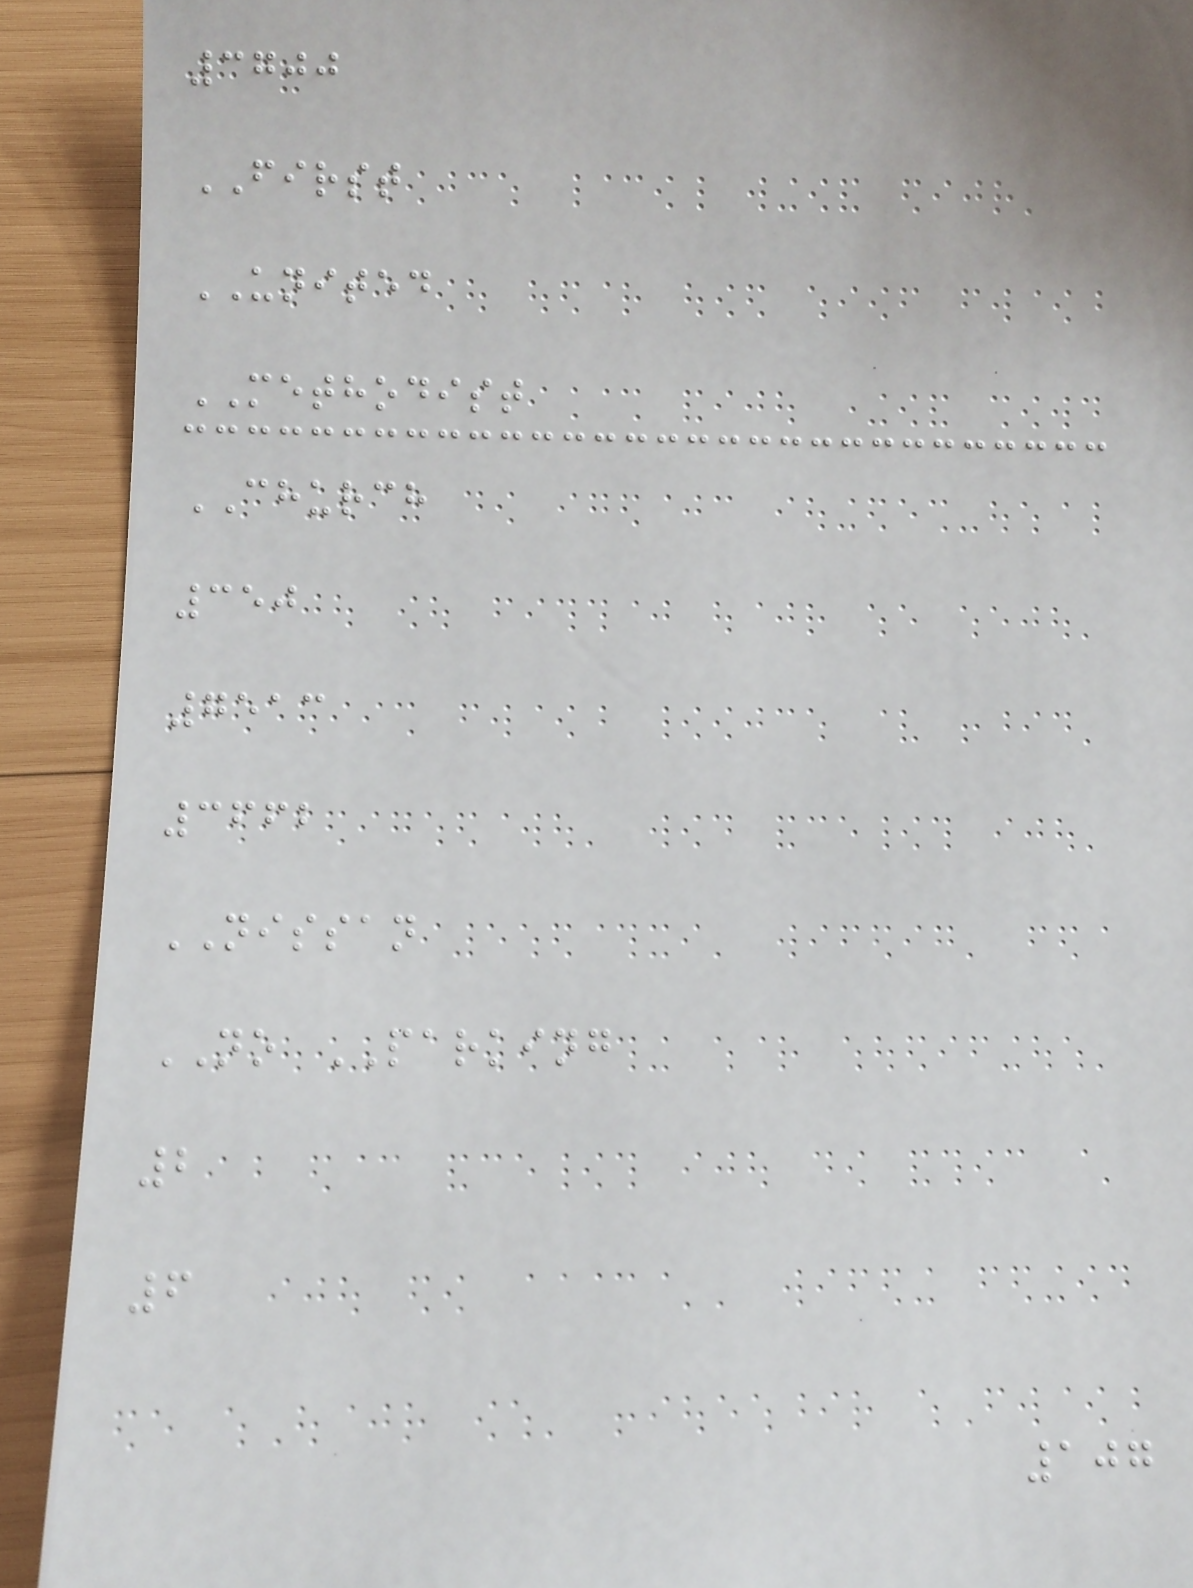3700
FIRST
UNITED
METHODIST
CHURCH
350
7513
3662
NISSAN
NO PARKING
2
6
107
